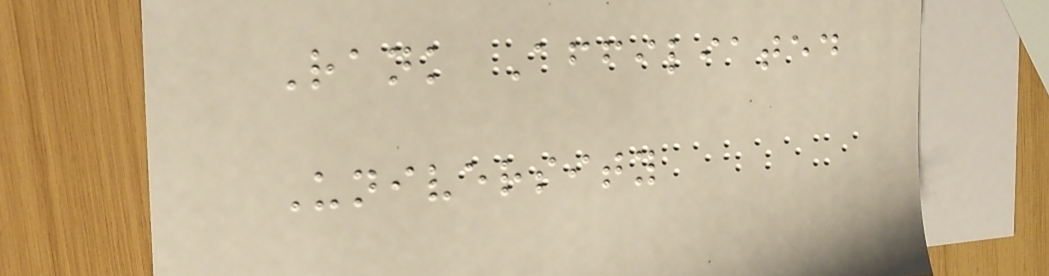Rank Affiliated
University
